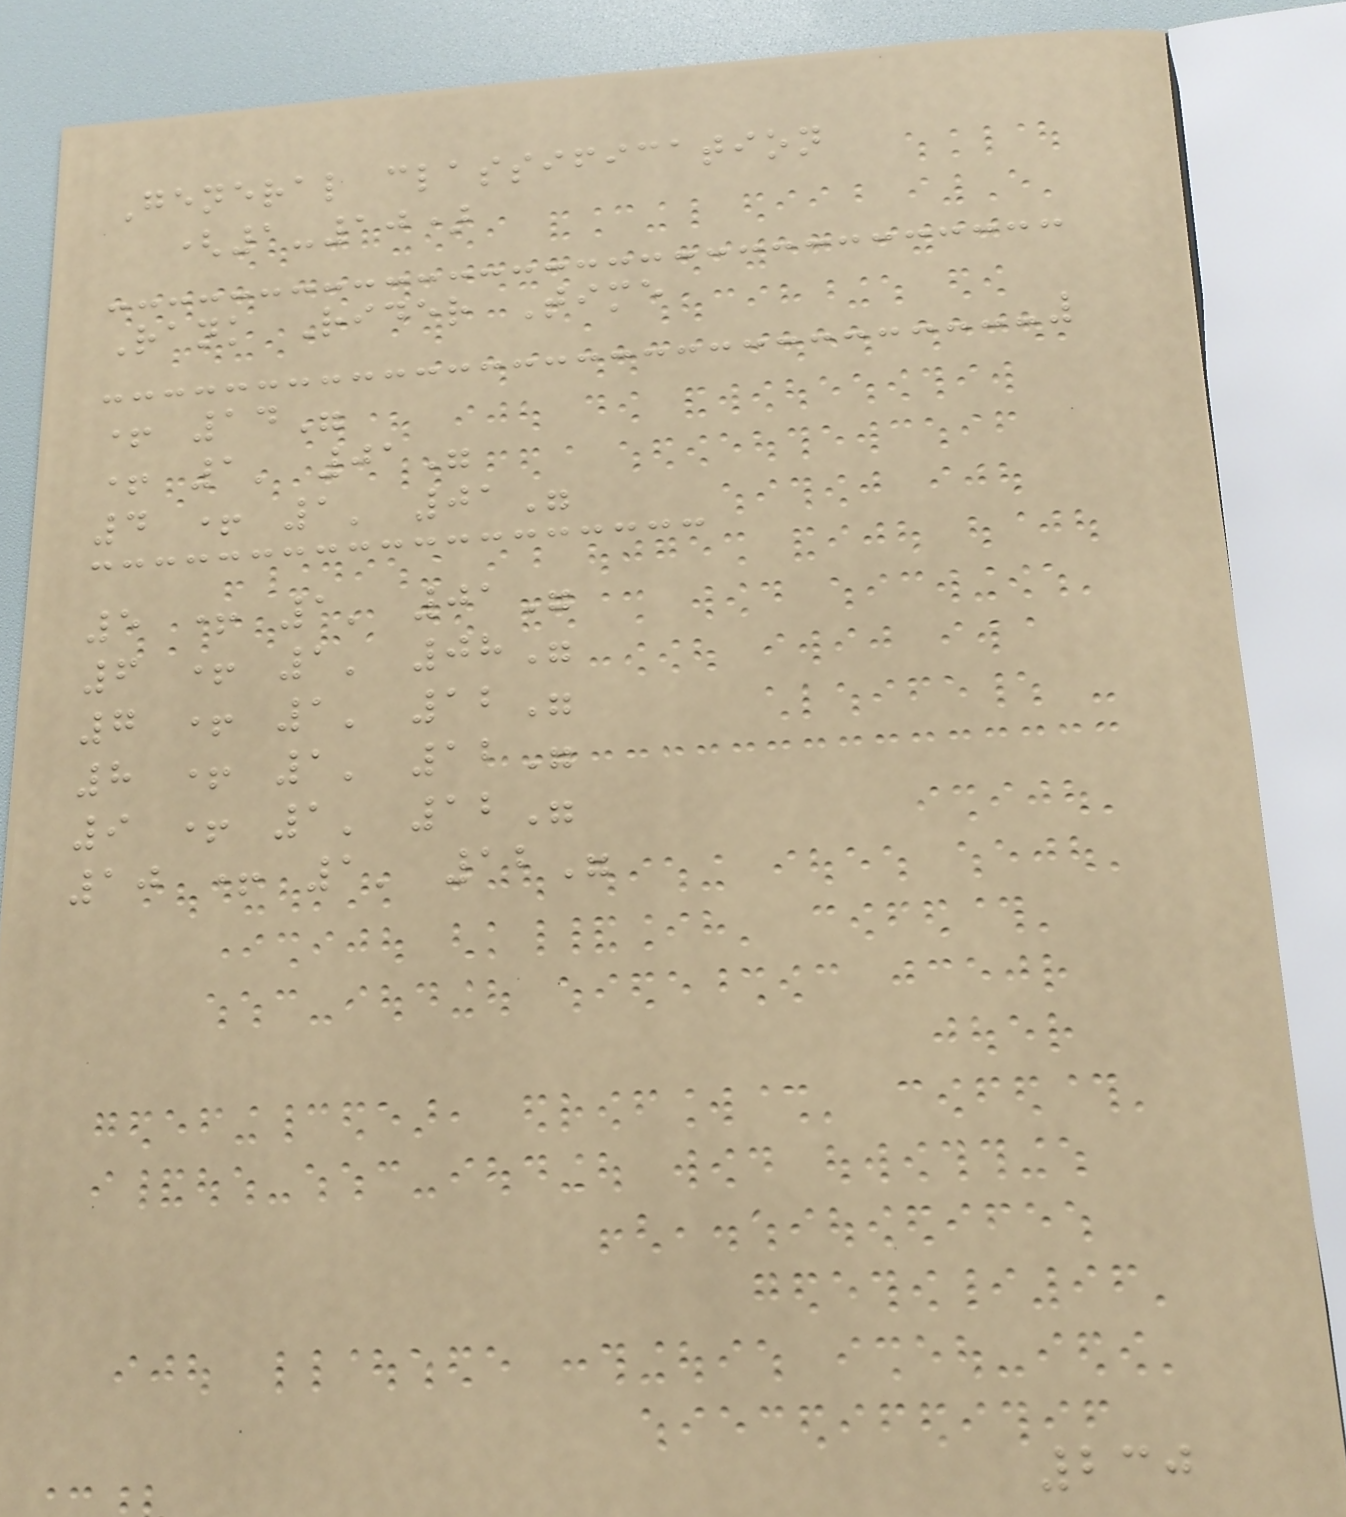General classification
(1-10)
Rank Rider Time
+ 14"
+ 1' 01"
4 + 1' 01"
5 + 1' 01"
6 + 1' 08"
7 + 1' 12"
8 + 1' 12"
9 + 1' 12"
10 + 1' 12"
230
